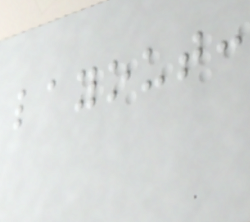layout:
